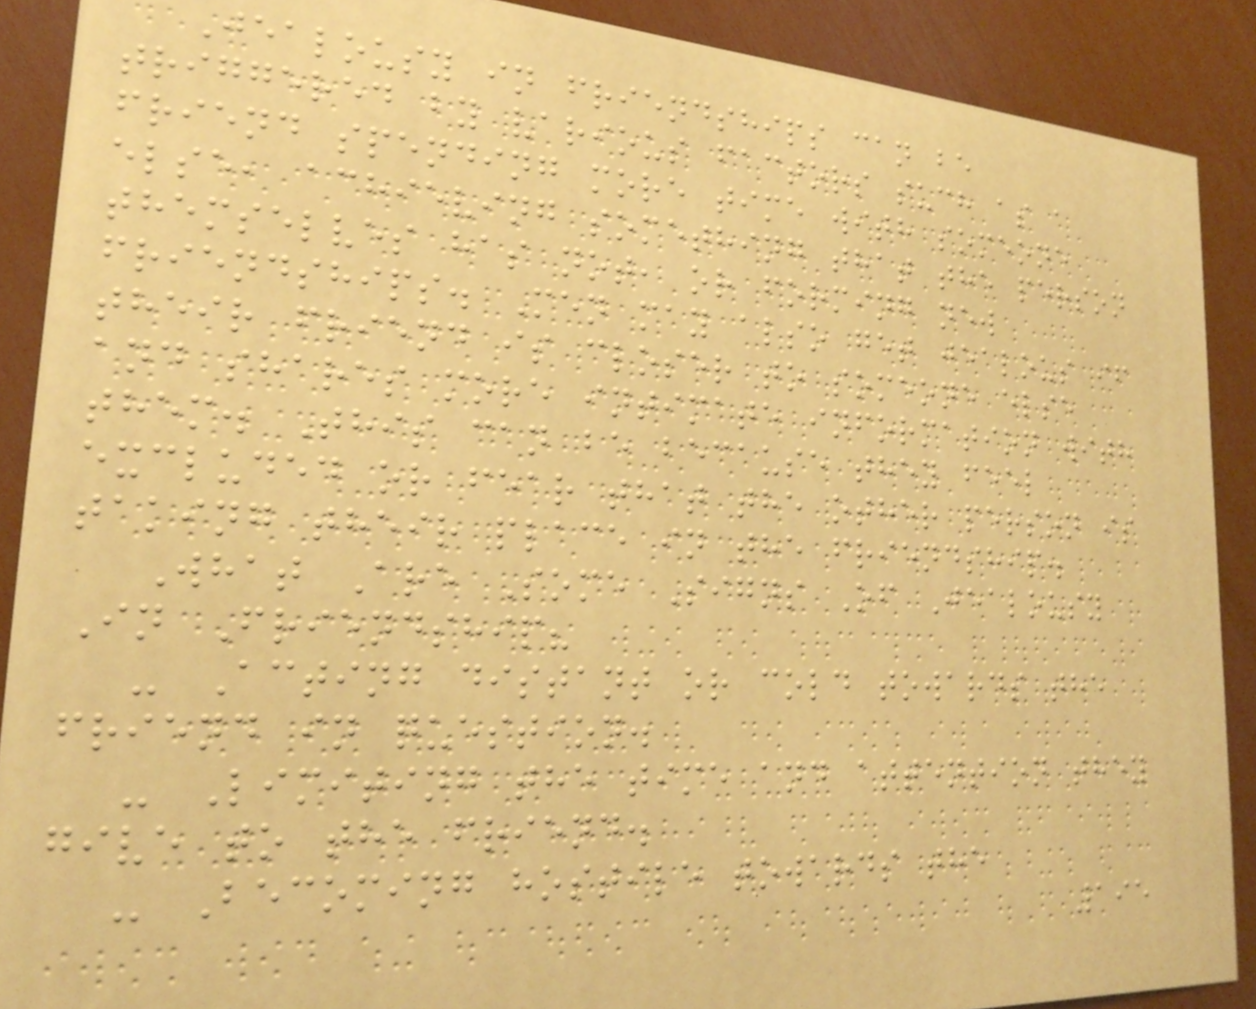Jealousy in friendships can be
triggered by various factors such as a
friend spending more time with someone
else, achieving something that the person
themselves has not, or forming new
friendships. Men may also get jealous if
their friend is closer to someone else
and shares more intimate information with
them. This can be because they feel
excluded or fear that the other person is
taking their place in the friendship.
What Are Some Signs Of Jealousy
In Friendship?
- Acting distant or cold towards the
friend in question.
- Limiting the time and attention they
give to the friend.
- Becoming hostile towards the
195
